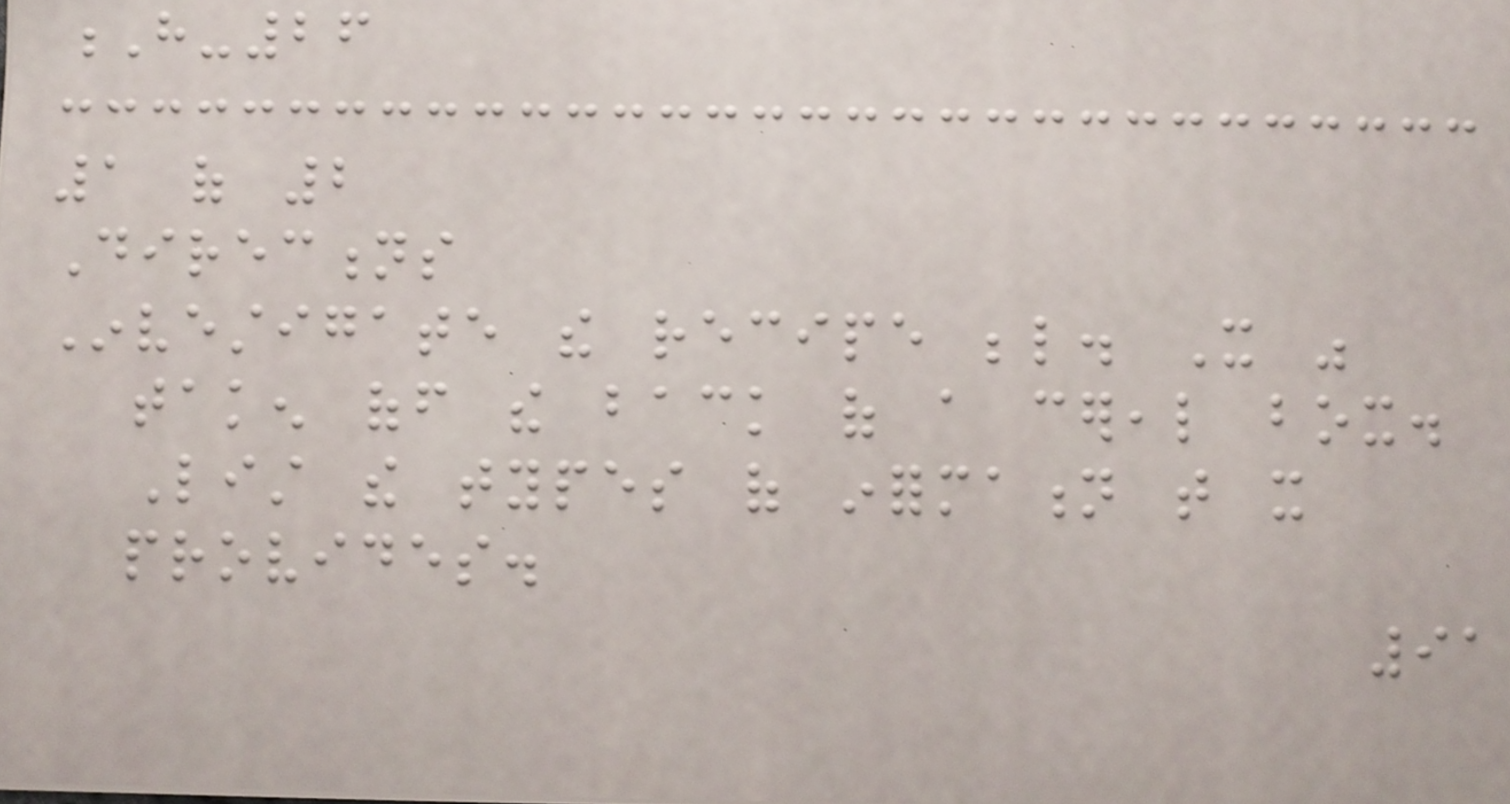H-26
1 of 2
Directions
Investigate the recipe below. It was
taken off the back of a cereal box.
List the types of information that it
provides.
91
